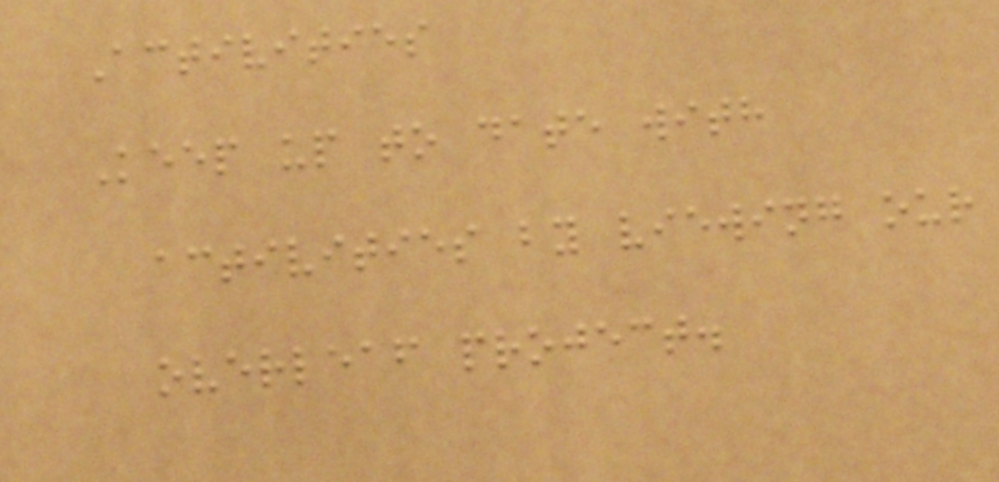Activities
Keep up to date with
activities by viewing our
overleaf project.
